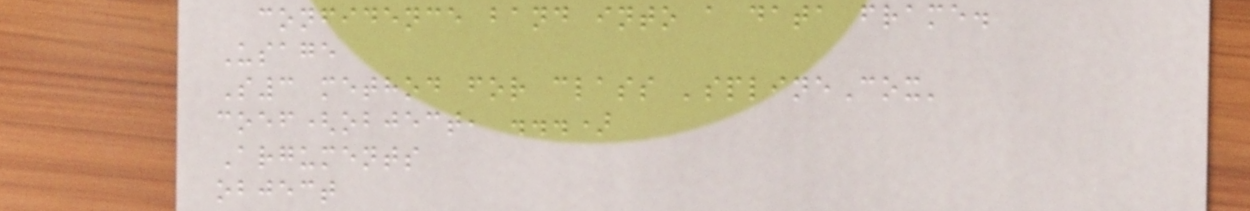confidence band into a data frame.
Usage
S3 method for class 'splineCox'
coef(object, ...)
Arguments
object
